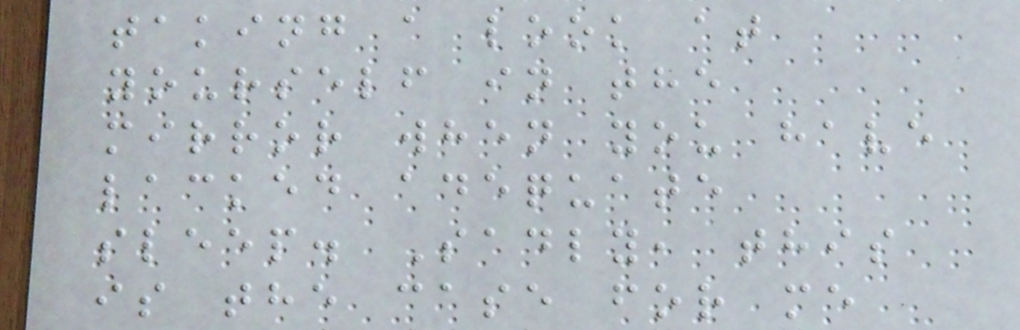taking a look at
yourself in the
mirror when you have
lacked adequate
sleep. Sadly, this
is the case for me
